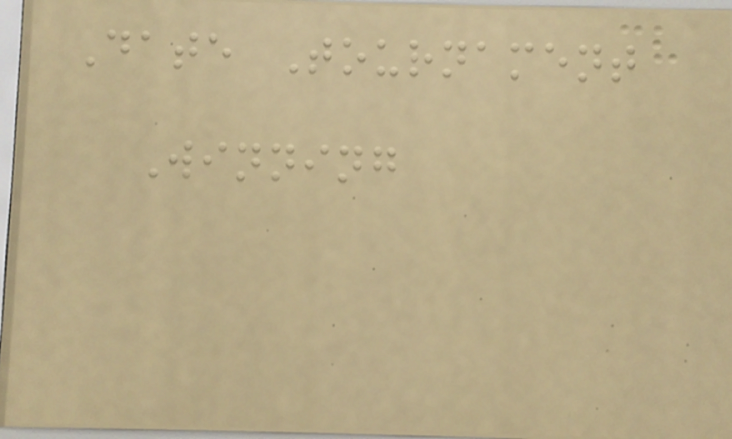Date Tournament
Winning
